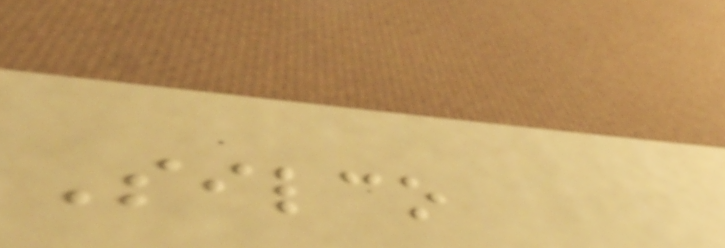Silco
